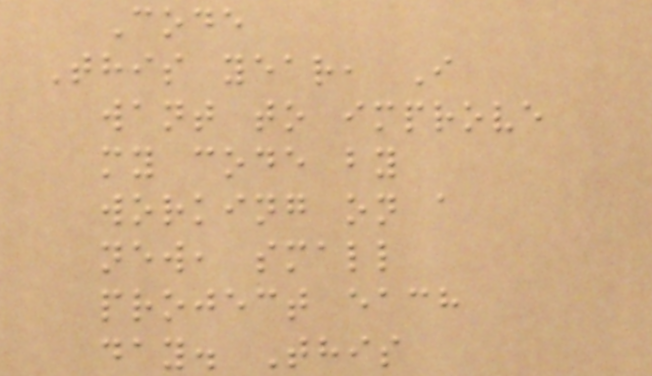Code
This year, I
want to improve
my code by
working on a
new, small
project each
day. This
